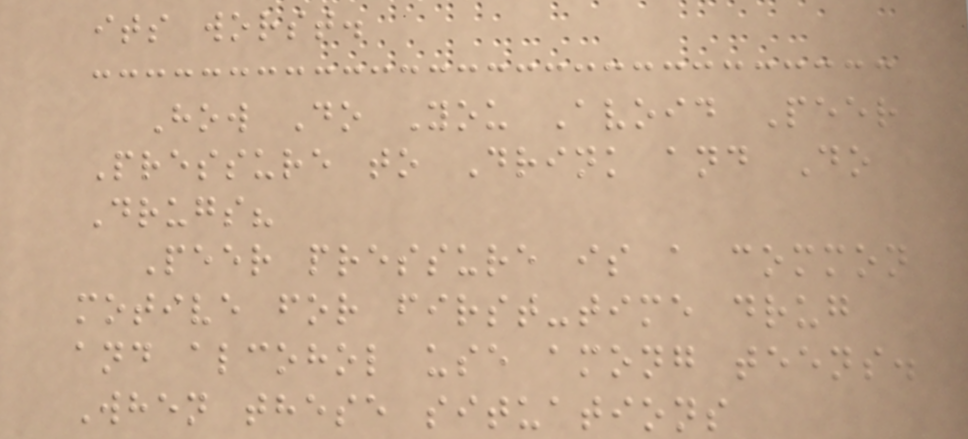its worst.
How Do You Avoid Peer
Pressure to Drink and Do
Drugs?
Peer pressure is a common
motive for first-time drug
and alcohol use among teens.
When these situations
